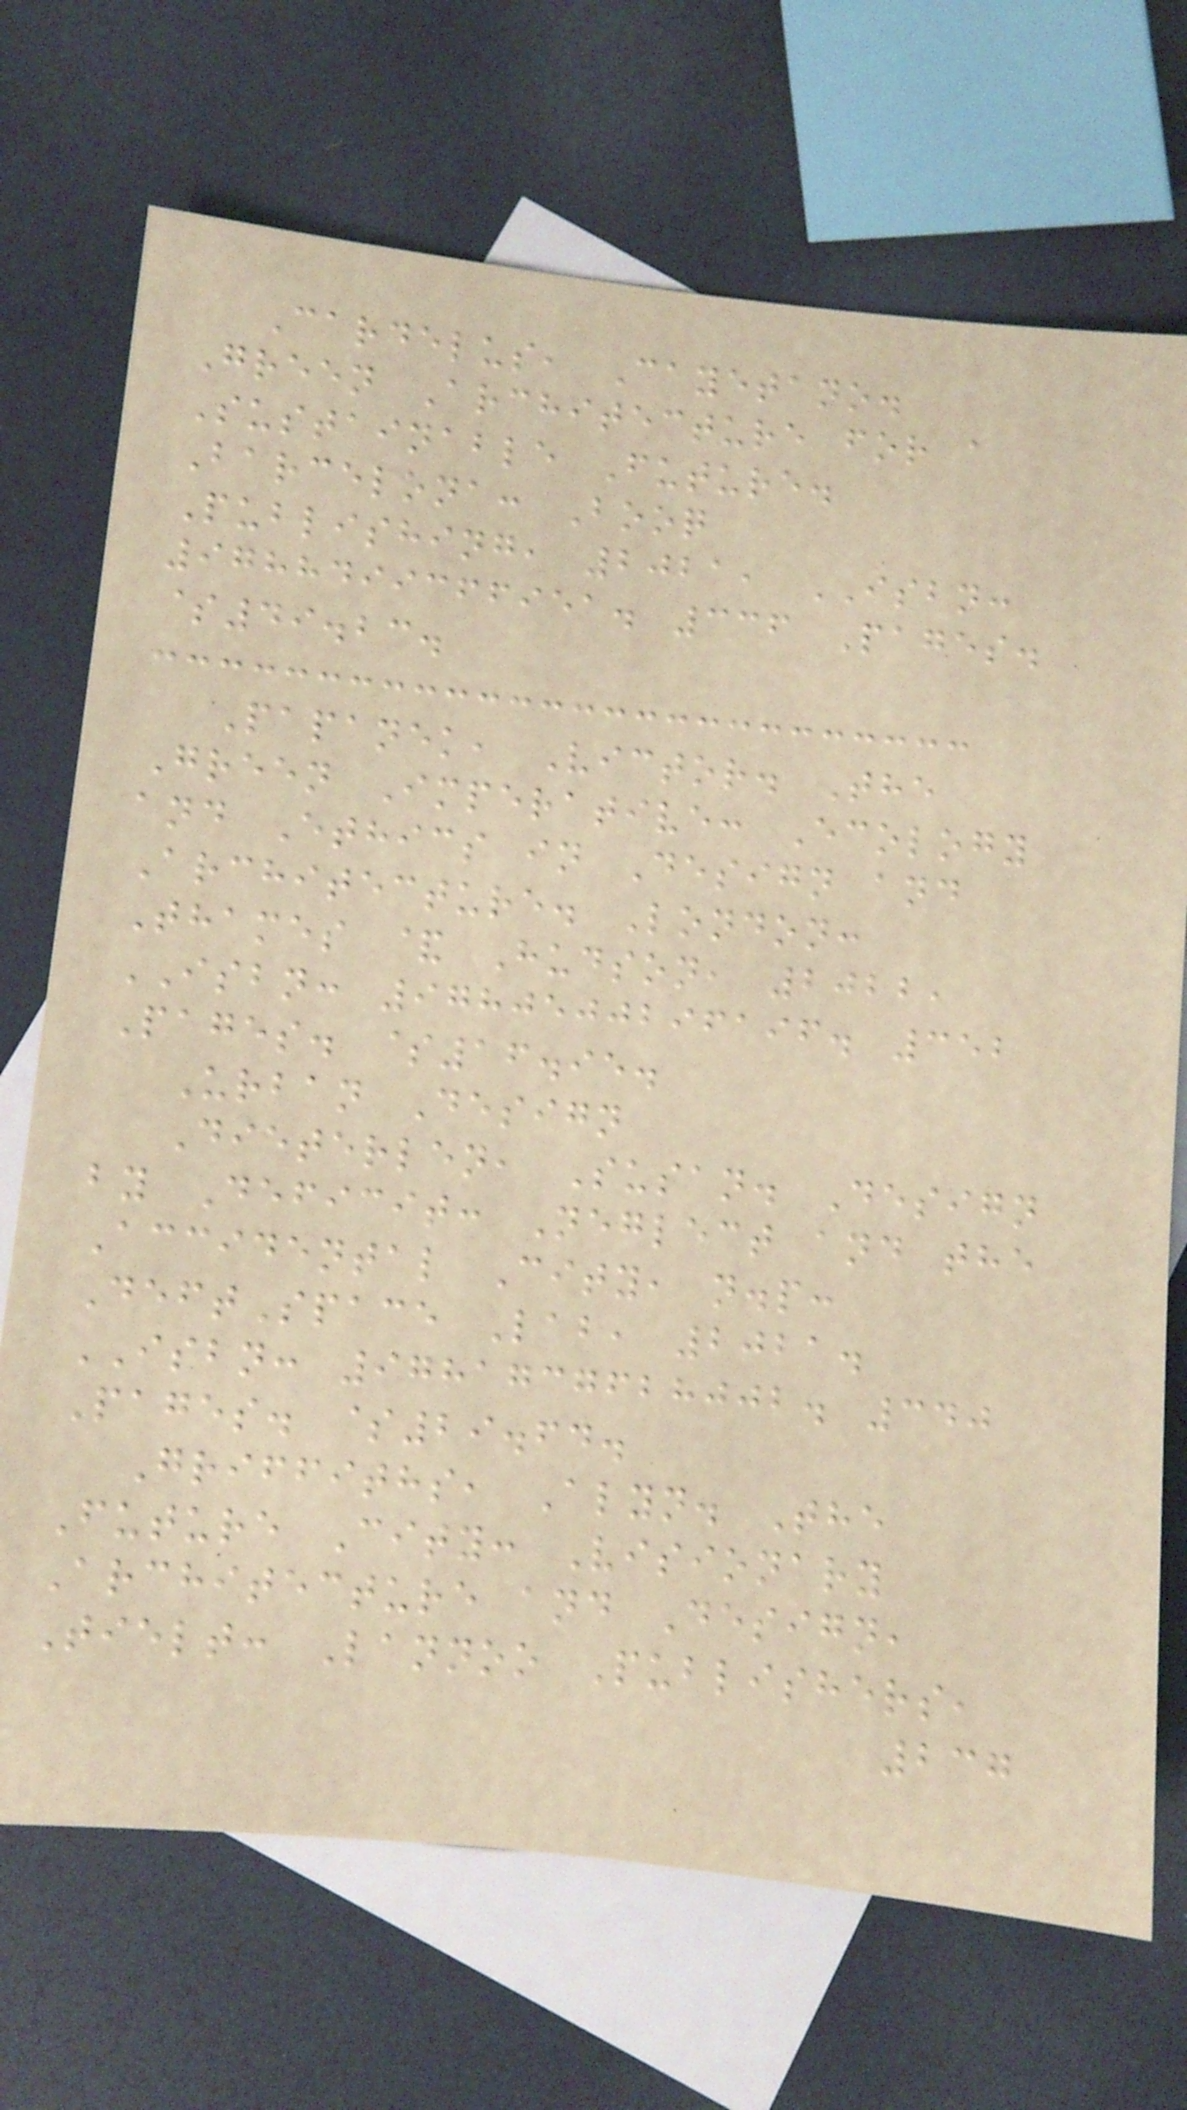Cardelus, Cayetano.
Green Architecture for a
Sustainable Future.
Barcelona: Booq
Publishing, 2021, ISBN:
9788499366951. 336 Pages.
$49.23.
Papanek, Victor. The
Green Imperative: Ecology
and Ethics in Design and
Architecture. London:
Thames & Hudson, 2022,
ISBN: 9780500296196. 352
Pages. $16.95.
Urban Design
Dieterlen, Susan. Design
by Deficit: Neglect and the
Accidental City, n.p:
DeftSpace Lab, 2021.
ISBN: 9781737628002. 340
Pages. $29.64.
Griffiths, Alyn. The
Future City: Visionary
Architecture and Design,
Tielt: Lannoo Publishers,
237
